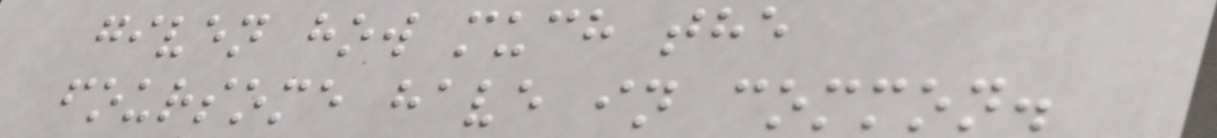given how much the
foursome have in common.
